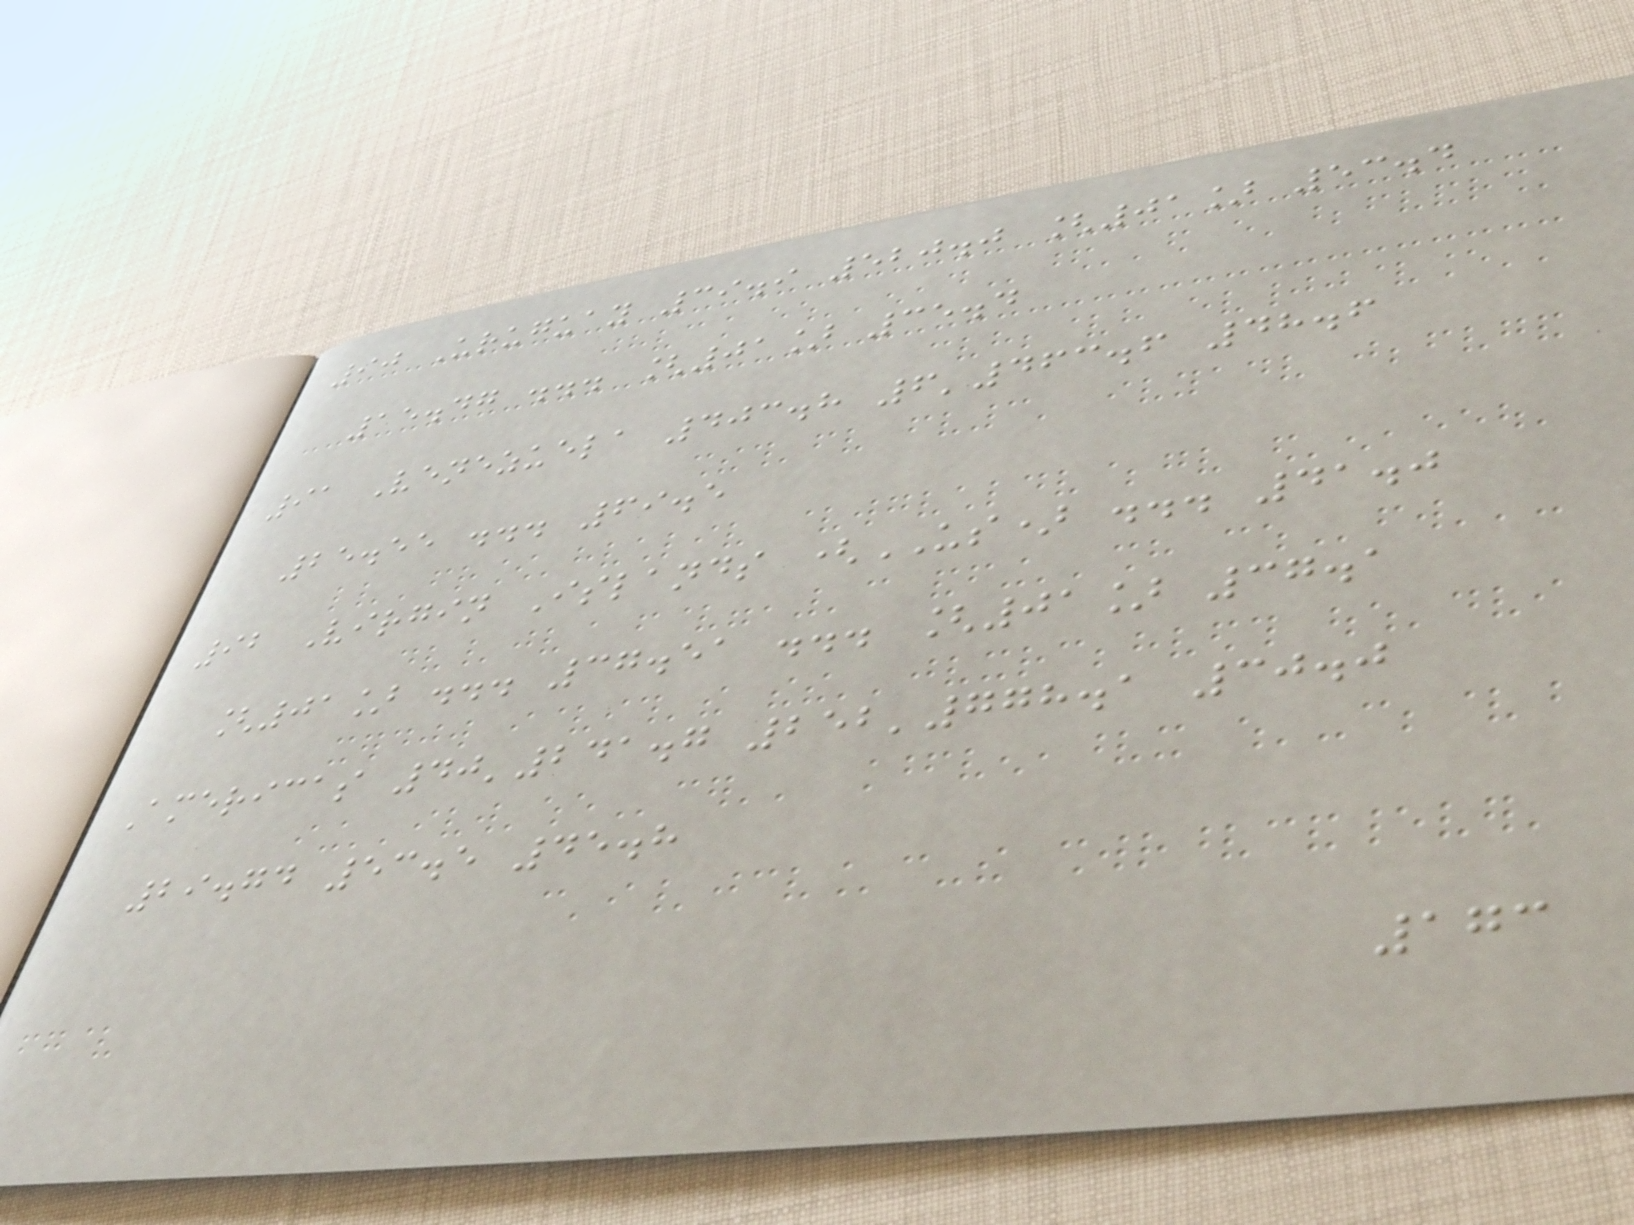90 Uruguay 39.9 520.0 [01] 53.4
15.47 ... [01] 35.4
91 Venezuela 403.8 6'463.6 48.6
25.55 ... 69.5
92 Virgin Islands (US) ... 41.0
[01] ... 37.51 ... [01] 37.1
Americas 40'241.7 252'778.1 30.0
29.74 53.5 45.8
173
